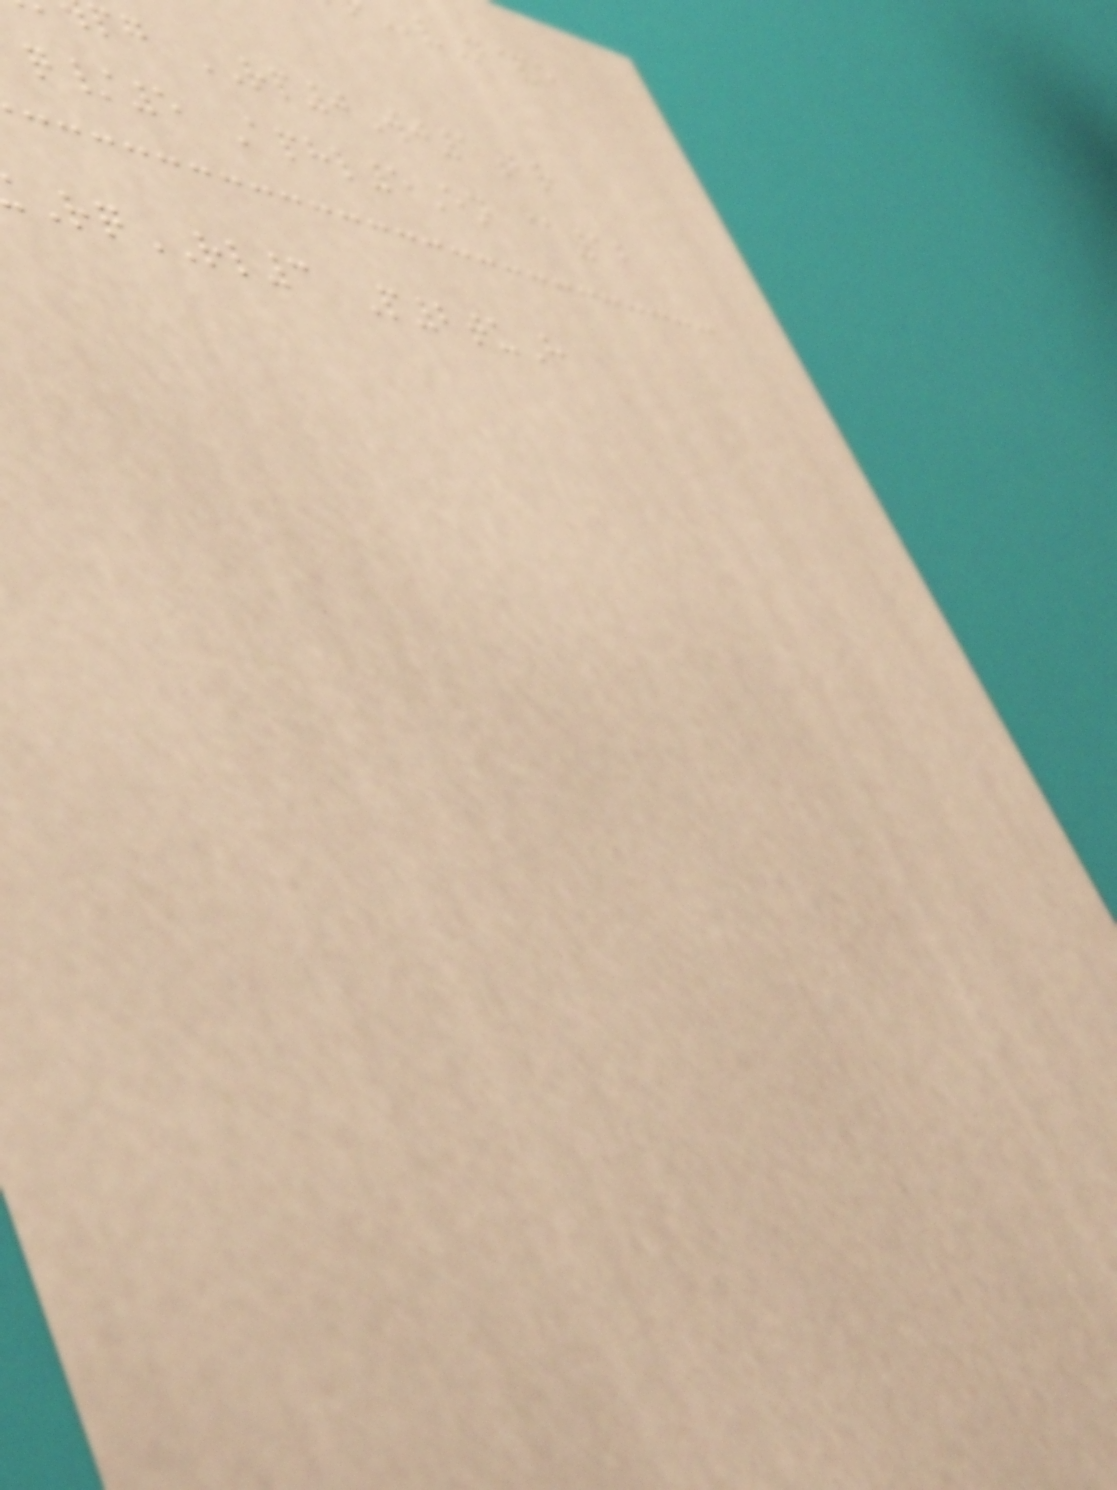pg RP0Wj1br
q/5 Aphl5En @12
RqRL3 P2tuH
